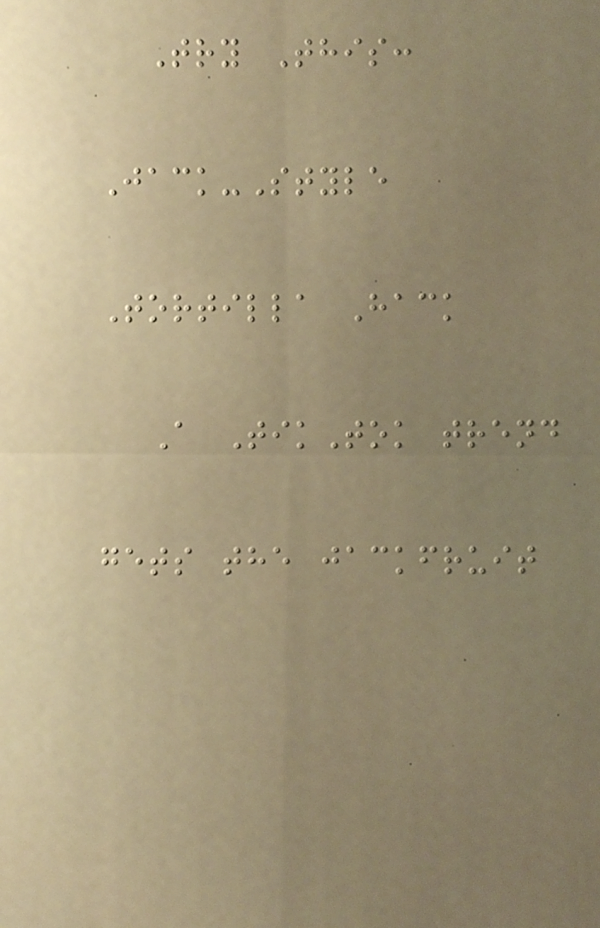Try This:
Jack-Style
Tortilla Hack
A TikTok trend
gets the jackfruit
